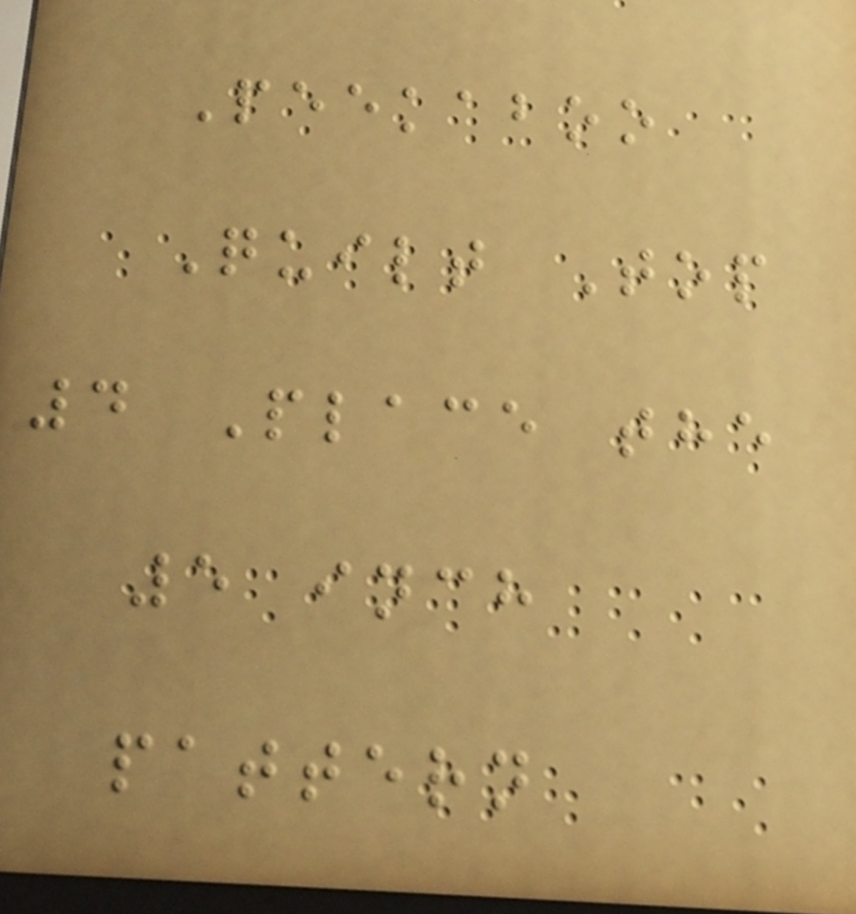Peekaboo
Quilt Top
4 Place the
5 inch
pattern
